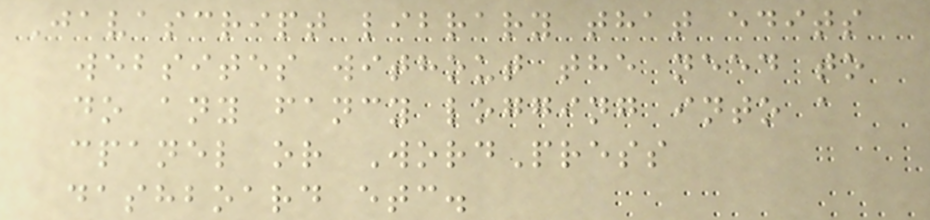Javascript library that edits
websites without the need to
do any fancy logging into a
cpanel or WordPress
dashboard etc.
